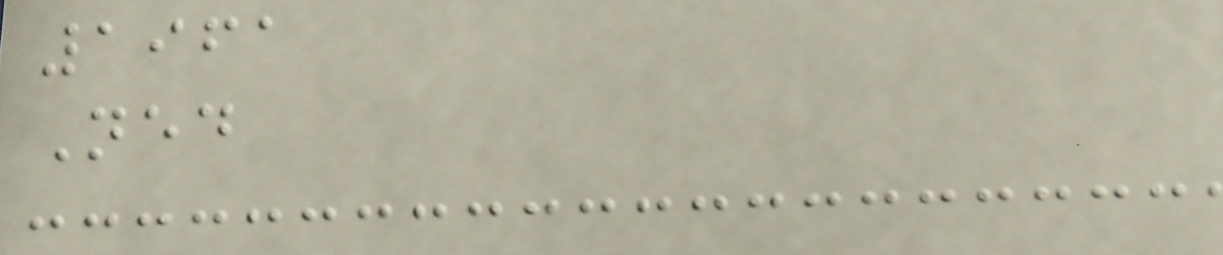1961
Ned
